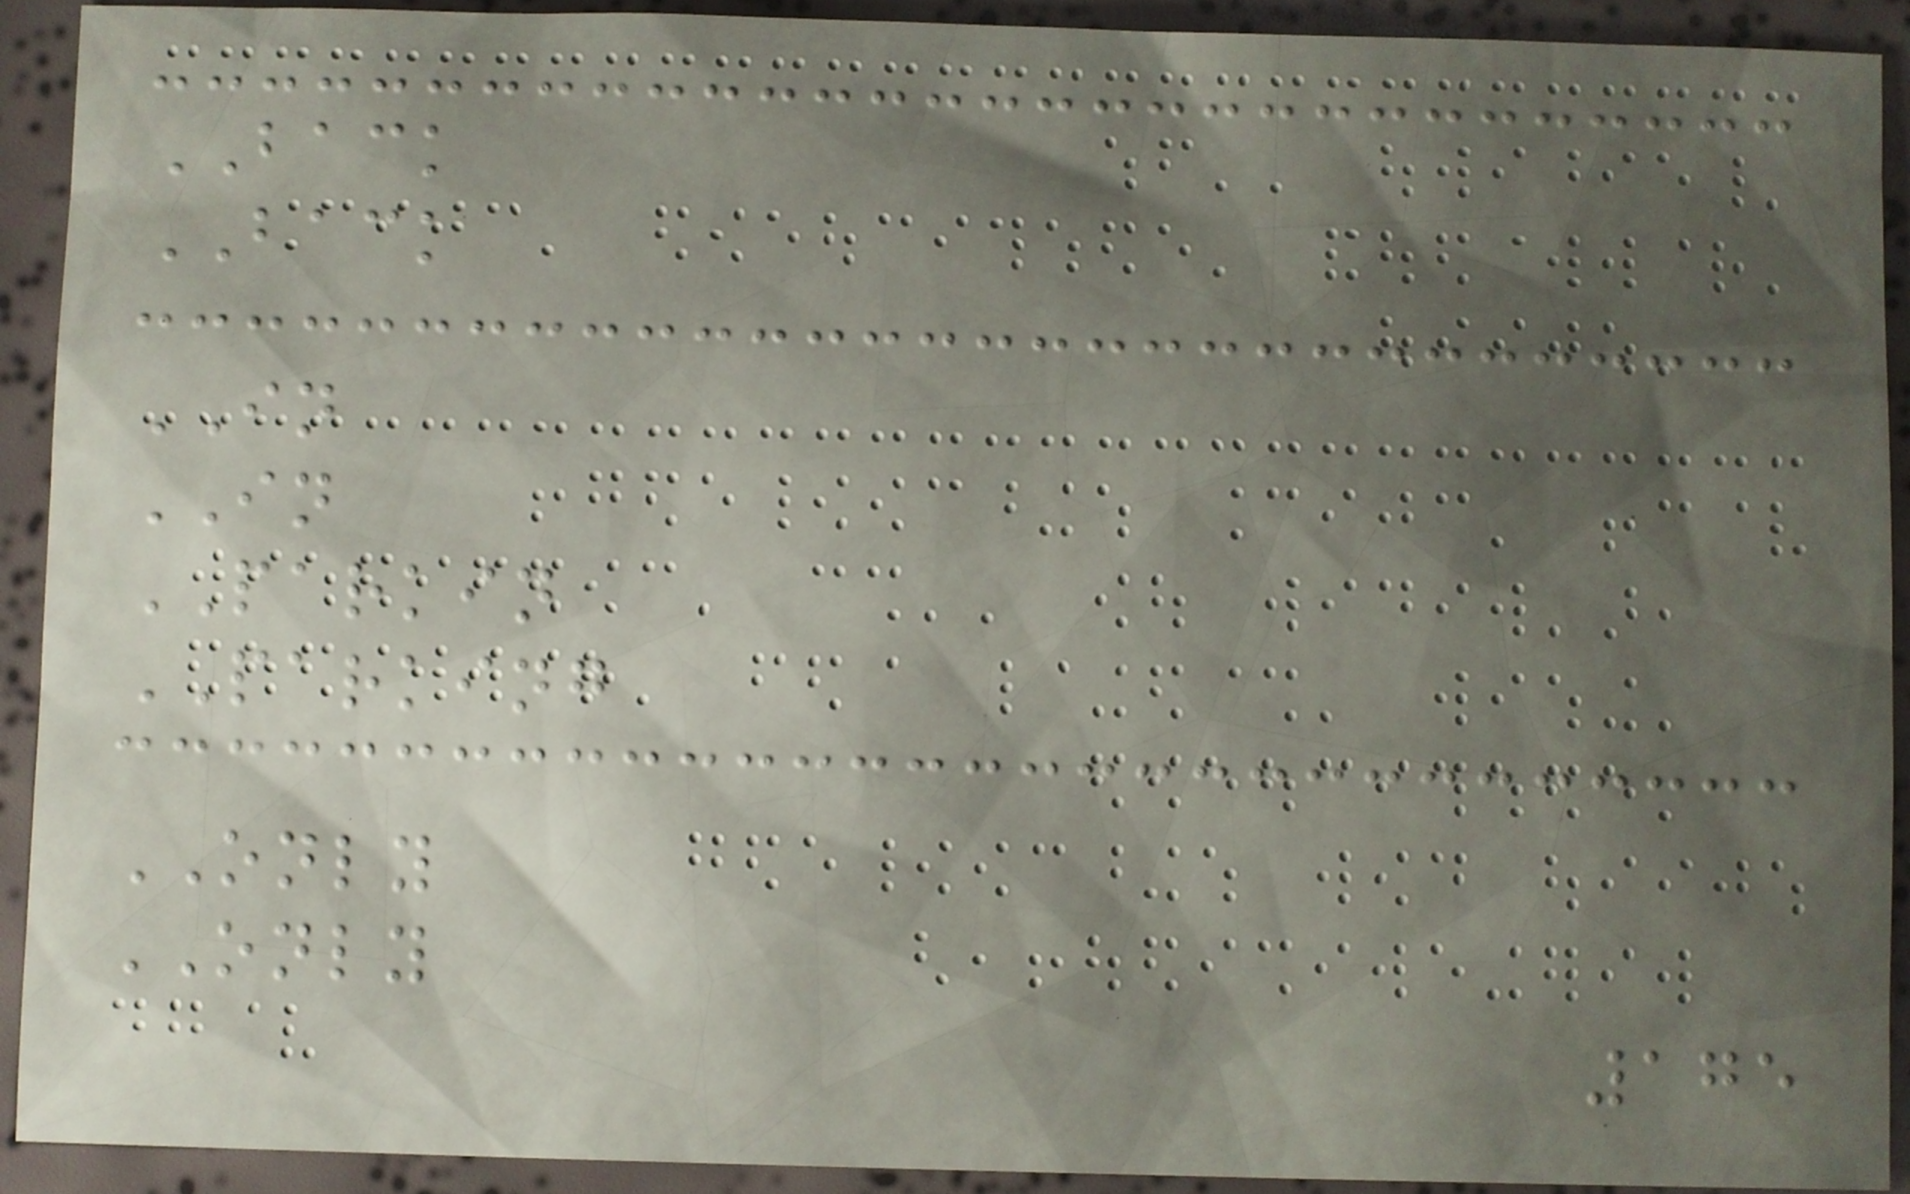BACK
BACK
IN
IN
PARKIN
PARKING
ONLY
ONLY
175
